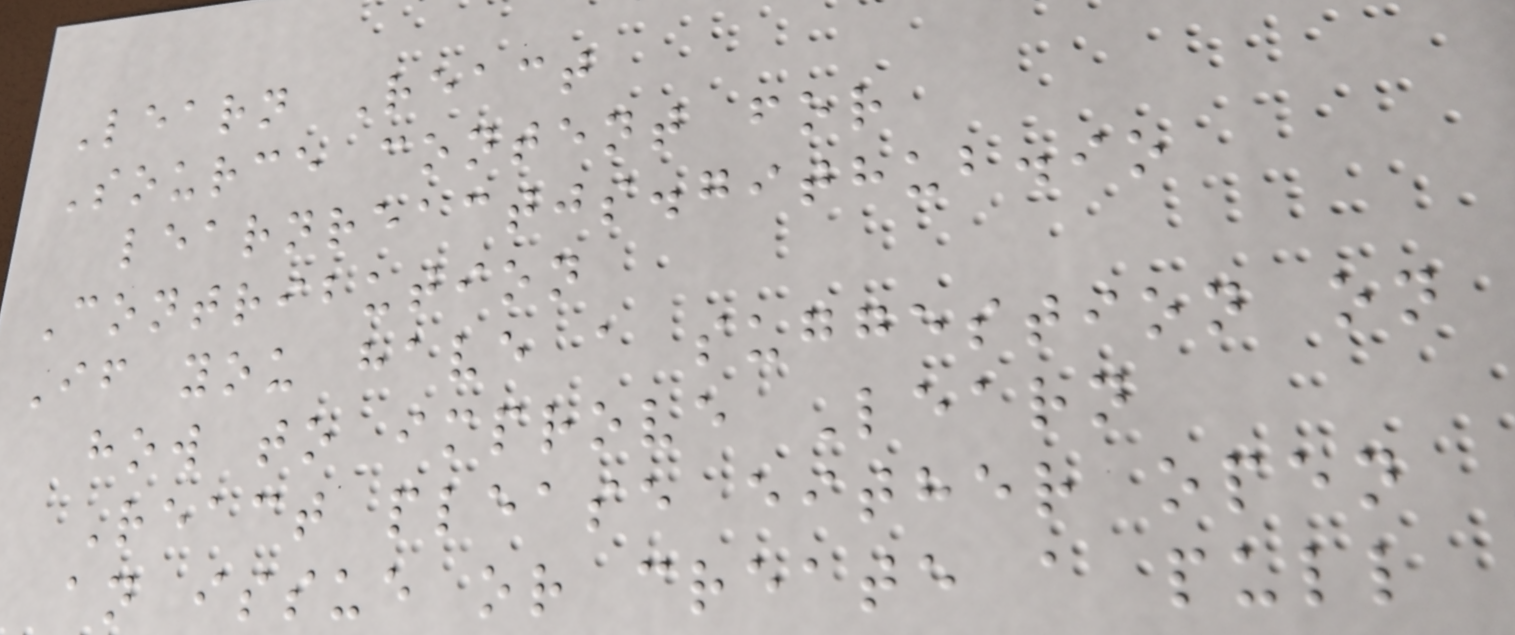Learn React
Source content for
learnreactjs.github.io
Contribution
If you have a suggestion on
how to improve Learn
React please either open
an issue or create a pull
